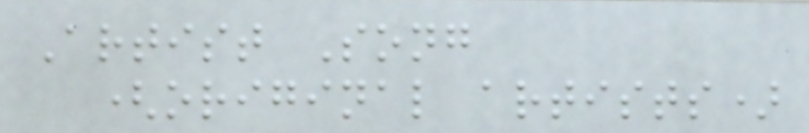Artist Song
(original artists)
